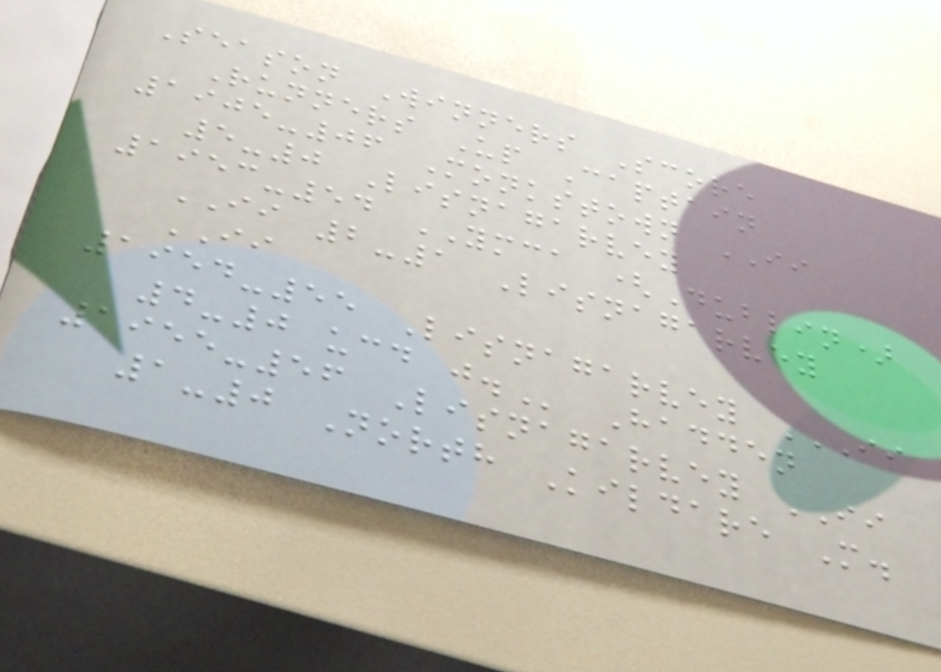Season Winners Score
Runners Up Captain
1905-06 Monkstown II
5-0 Lisnagarvey
1953-54 YMCA (Dublin)
II 2-1 Lisnagarvey
II
1954-55 Lisnagarvey II
4-0 UCD J. Hadden
1955-56 Lisnagarvey II
1-0 North Kildare M.
